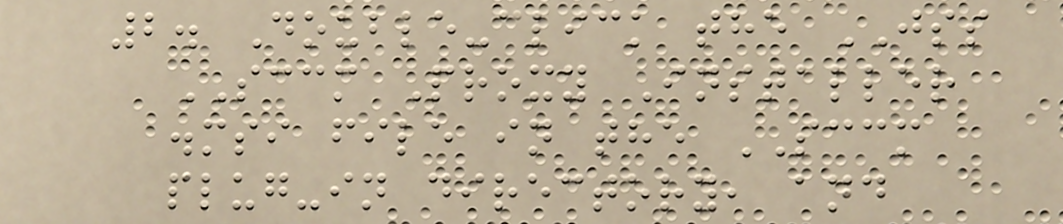2. Double-click the JSS
SCCM Proxy Installer
.msi file in the SCCM
plug-in directory, and
